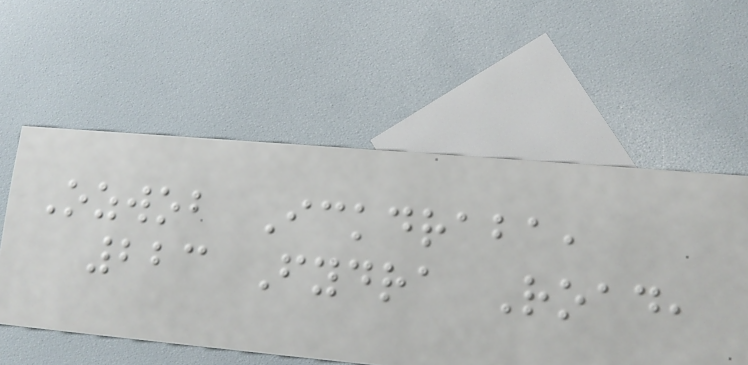Ozwob Ickdraba,
223 Fydra Road,
